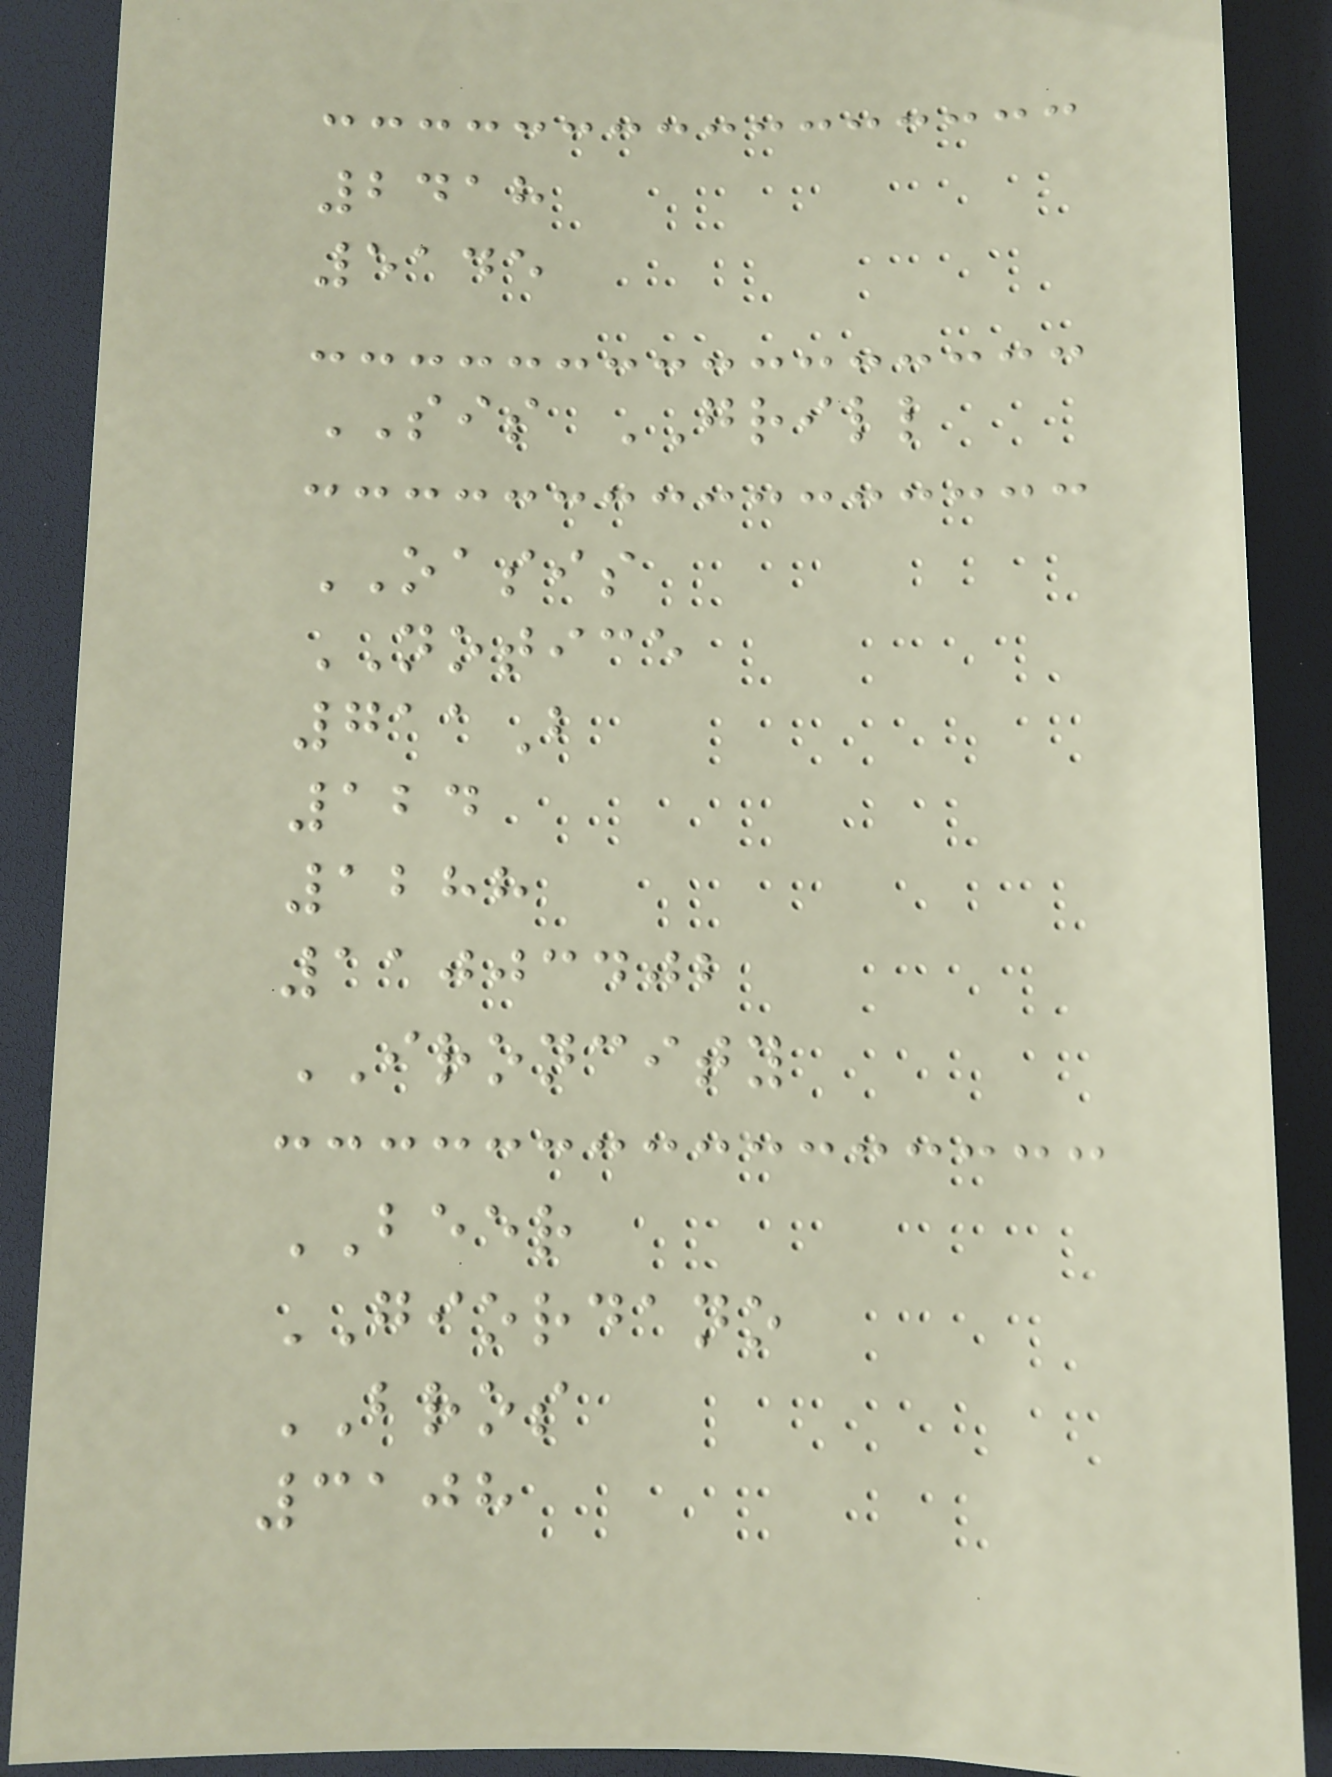2418
5145
SIS GRILL
OASIS
NOTICE
711B
124
1288
11003402
IRONCITY
BEER
GIORDANO
BROS
3108
